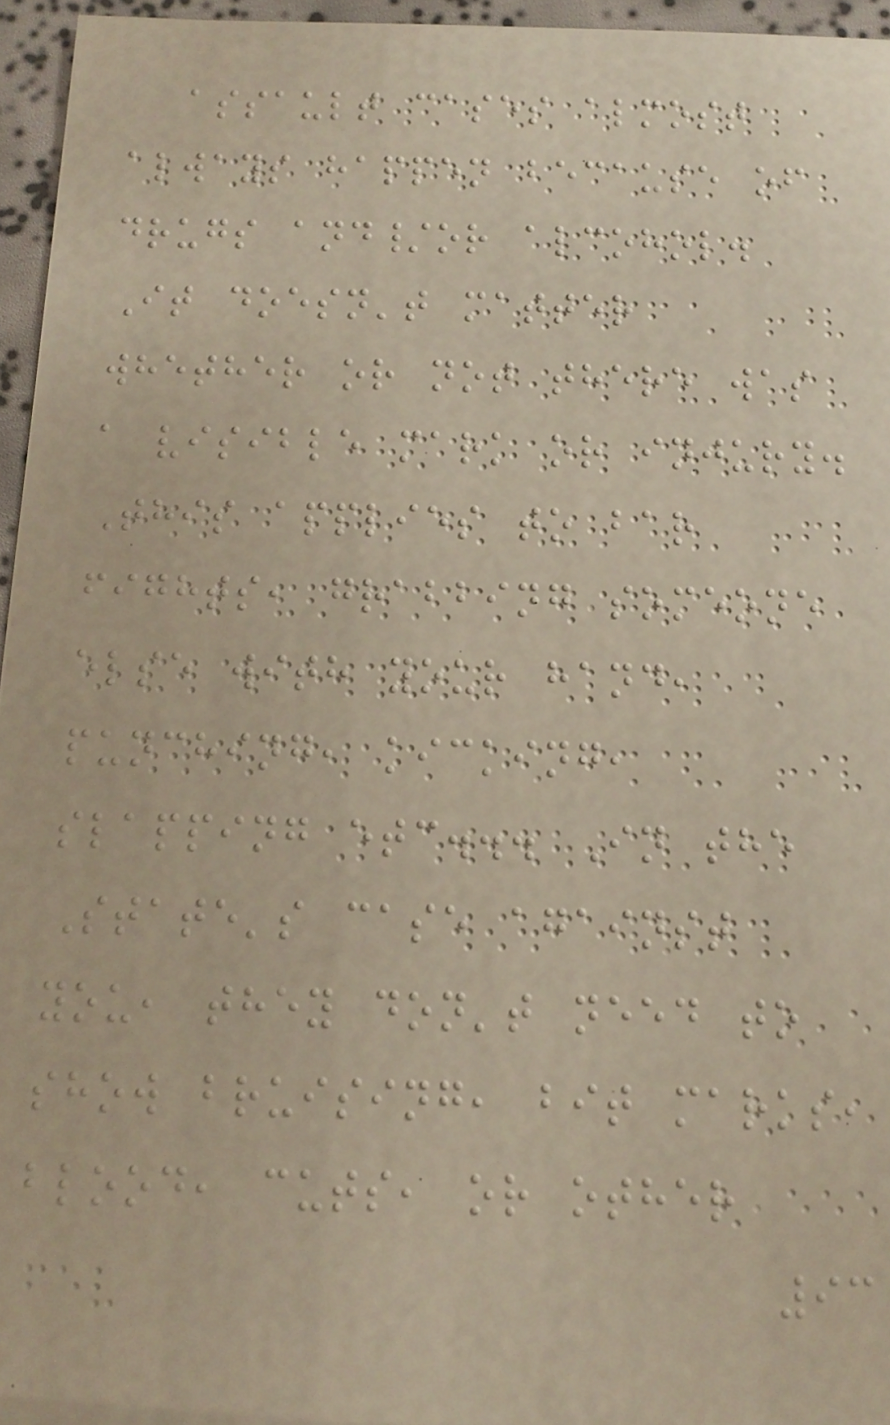assault cases almost
always happen because of
drugs and/or alcohol.
It doesn't matter
whether or not there was
a visible mark or injury.
This applies to bar
fights, grabbing someone
else with your hand,
punching, kicking,
slapping etc... In the
State's case against
you, they don't need to
show bruising, bit marks,
blood, cuts, or other
93
